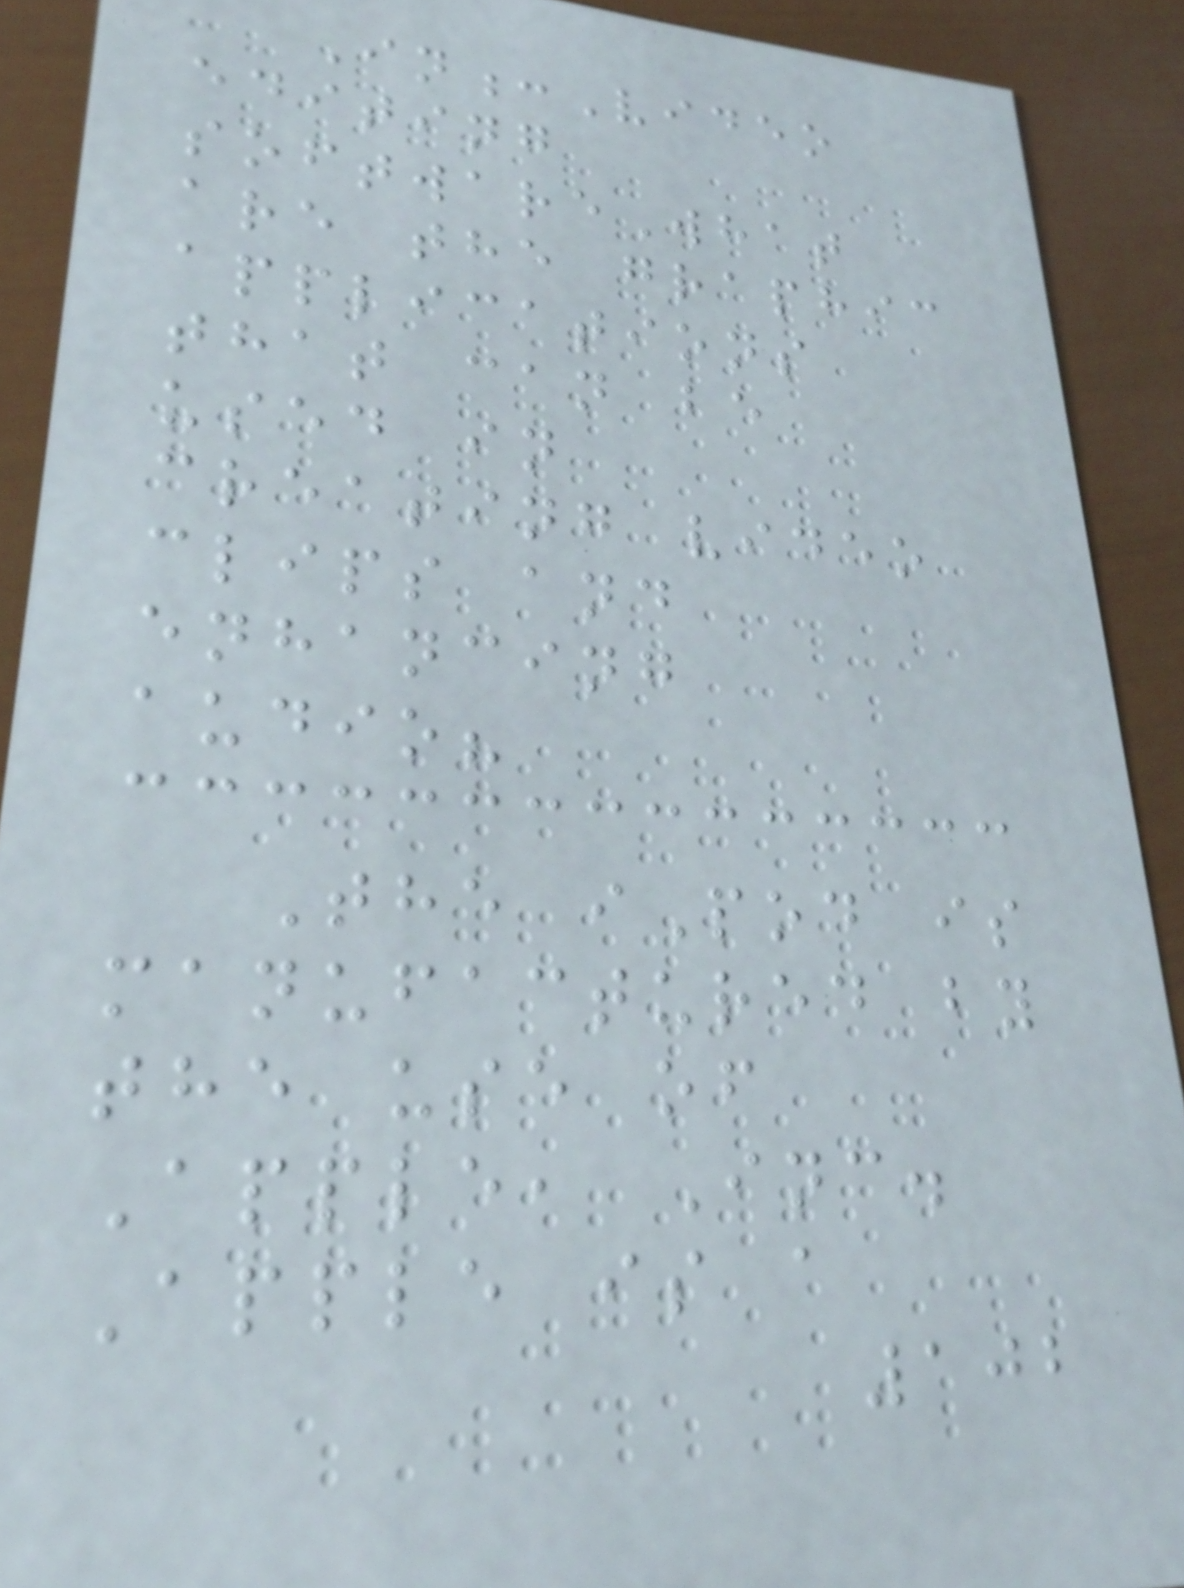In:Video
editing
softwareWhat
are the graphic
applications
that can be
used in
creating video
clips and
enhancing
audio?
The iPod is
manufactured by
the use of
Apple, Inc.
Apple is a
102
